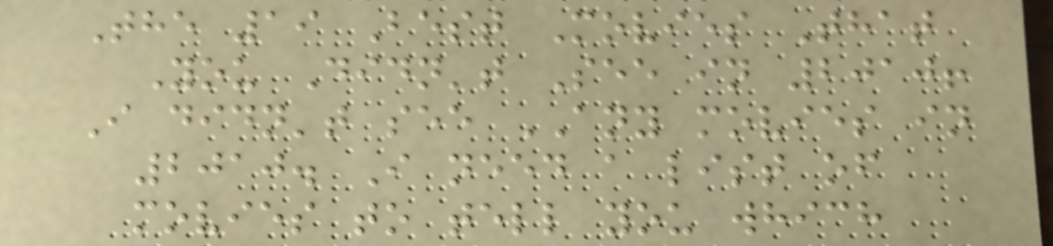The 19 Best Movies That
You Didn't See in 2010!
I didn't see ANY movies in
2010. I need a list of
movies to tell you which
